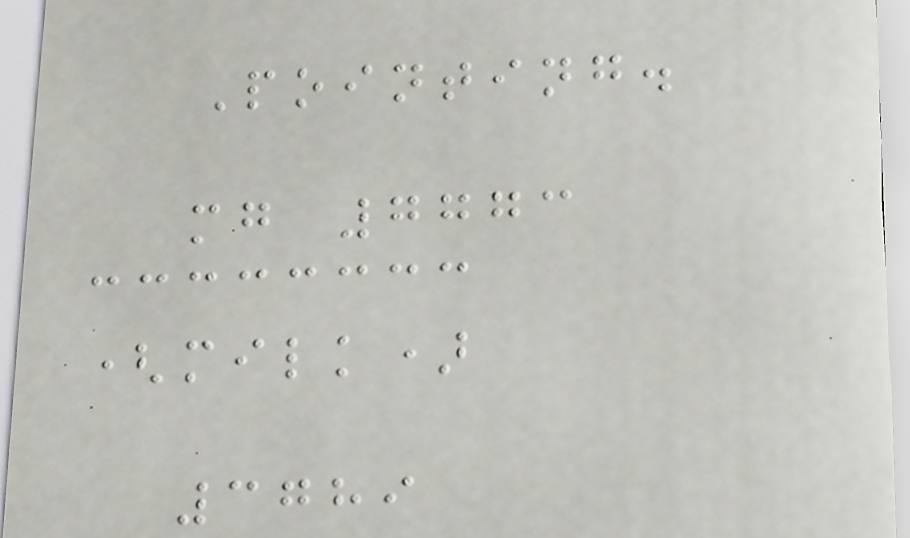Pointing.
mg 7773
(milk)
3789
